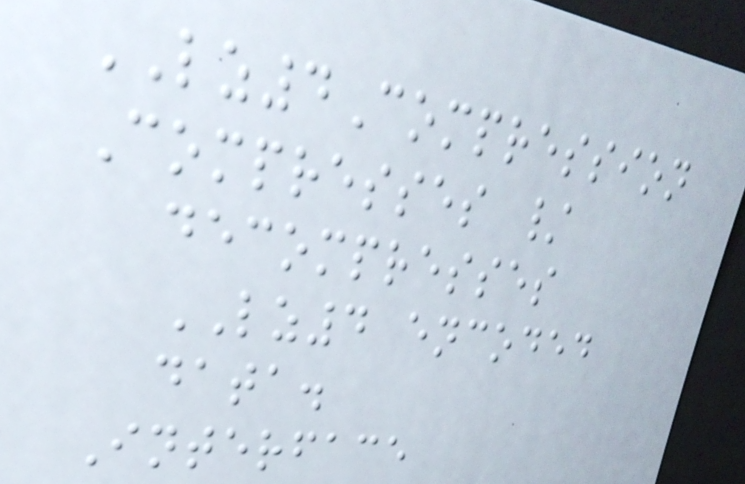LZ4Compression
Compresses /
decompresses
LZ4 encoded
data.
Interface
